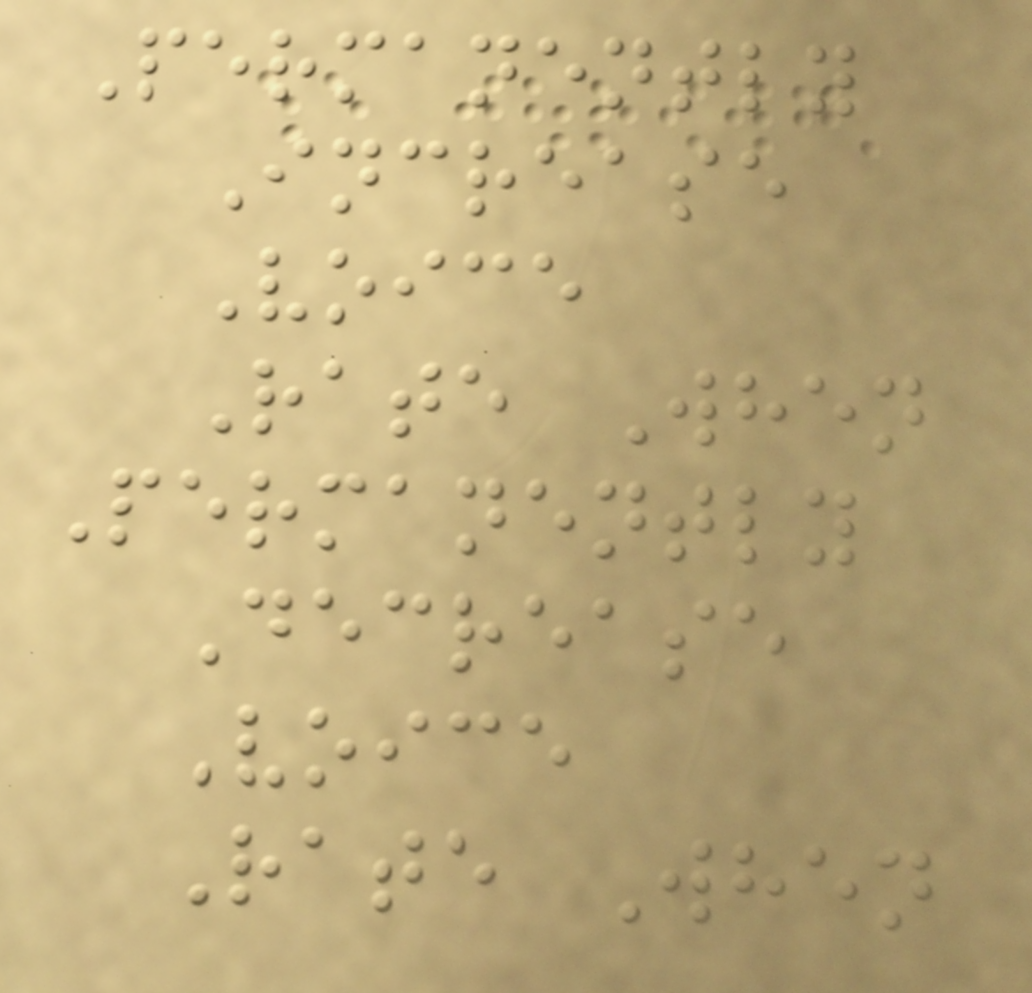Permanently
Increase
Voice
Rate When
Permanently
Decrease
Voice
Rate When
